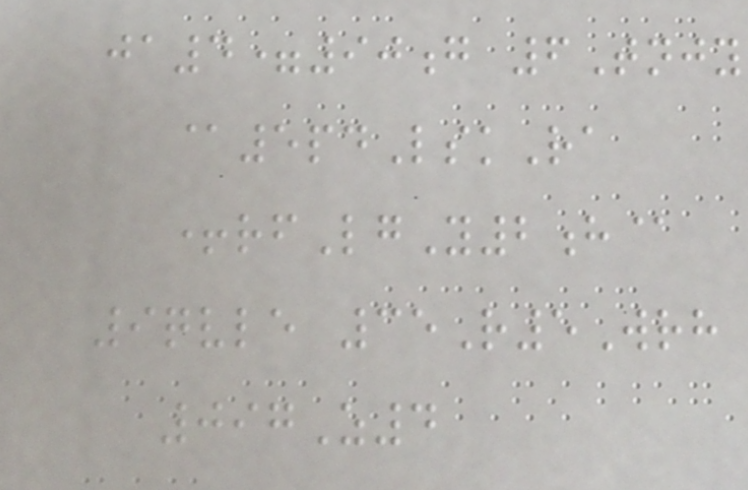ja4=90g 6Tnjy
@5pdLskRa
+rfLgY2h@
9qvle 35R5Wrh
097Z4
